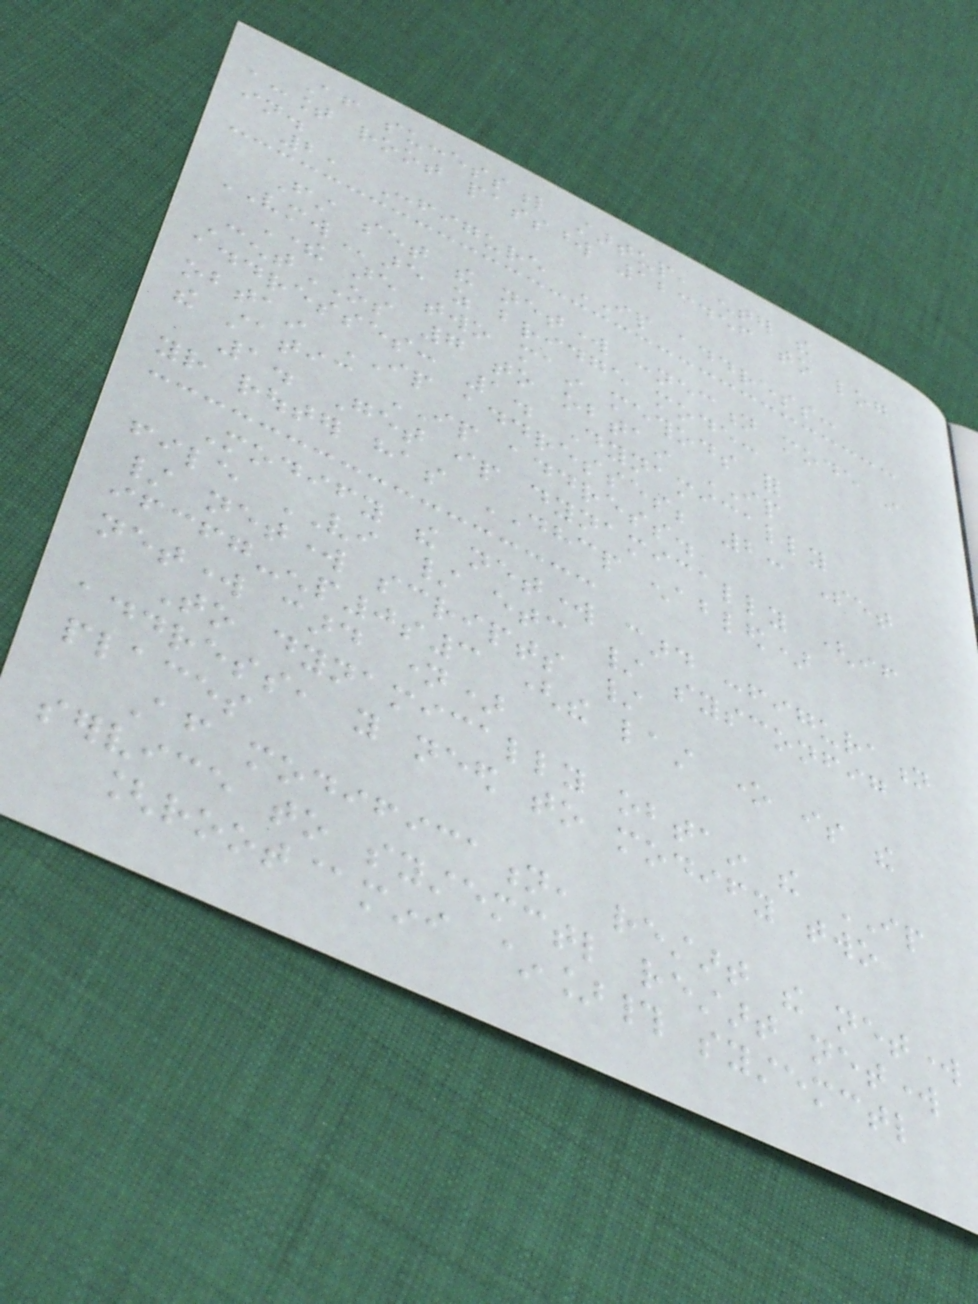After successful startup, enter the
account root password 123456 to log
in.
2, Configure IP address:
First set the network connection mode in
VMWare as bridge mode:
There are two main methods for
CentOS 7 to obtain IP
addresses: 1. Dynamically
obtain IP addresses; 2: Set
the static IP address.
1. Get ip dynamically (if
your router has DHCP enabled)
Modify the network card configuration
file VI / etc / sysconfig
/ network scripts /
ifcfg-enp0s3 (the last one is the
network card name)
To dynamically obtain the IP
address, you need to modify two
places
After modification, restart the network
service to systemctl restart network
[root@mini ~]# systemctl
